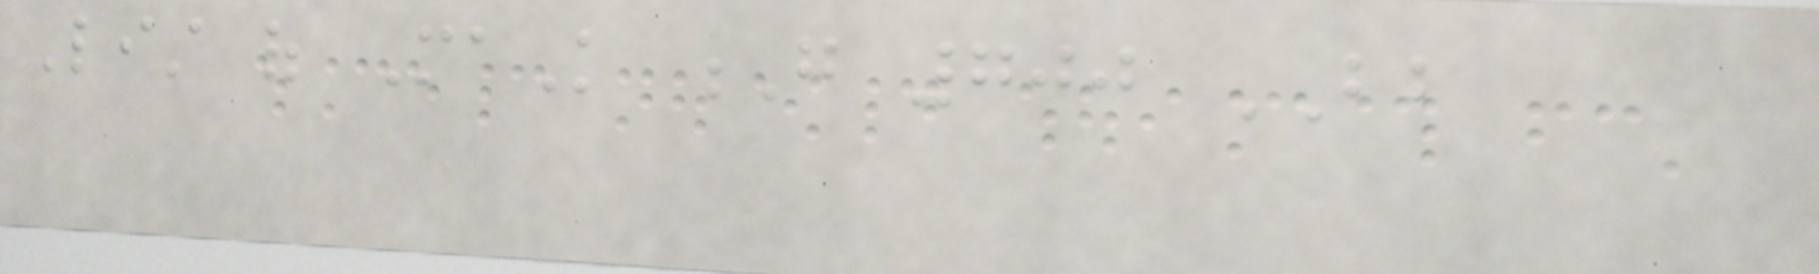List of MaK G 700 BB
